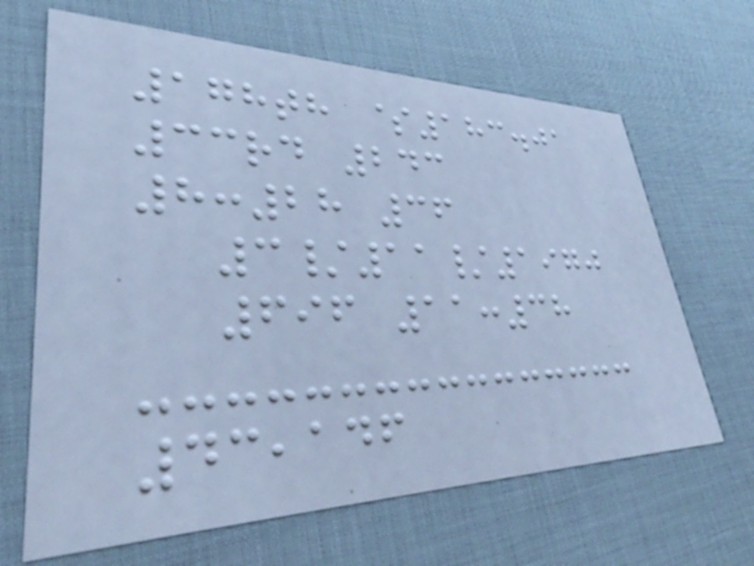178th $183.01
33rd 243
8:28 36
3/11/1970
696 11:38
43,146
